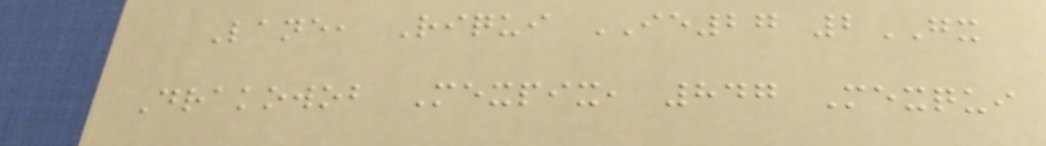Lane, Riqui IE27 2GX
Drakowob Mexpix, 847 Mexqui
